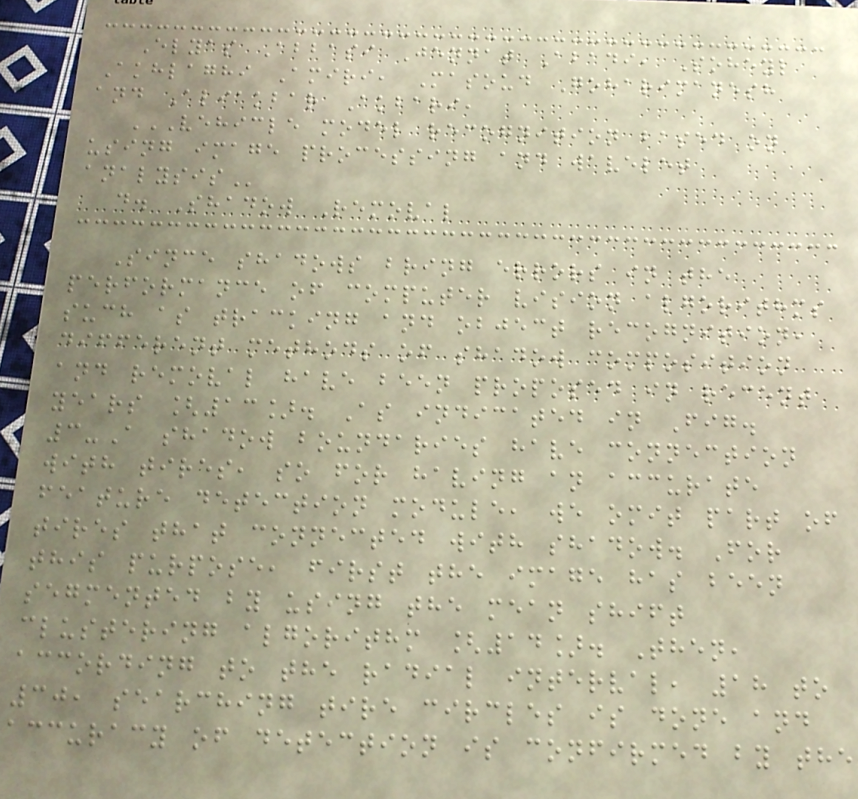Elyas Abbasi Jennat Abadi, Soheyl
Akhlaghi Amiri, Masoud Goharimanesh
and Aliakbar Akbari,
VEHICLE MODEL RECOGNITION BASED ON
USING IMAGE PROCESSING AND WAVELET
ANALYSIS
d. Shadow Removal
Since shadows bring errors in the
performance of computer vision algorithms
such as tracking and object recognition,
different methods of shadow composition
and removal have been proposed in recent
years [13]. As indicated in Fig.
3-A shadow boundaries have connection
with tires, so for having an accurate
feature detection module, we omit part of
tires that connected with shadow. For
this purpose, first the image has been
segmented by using the mean shift
clustering algorithm [14]. Then,
according to the radial interval, 18 to
30, searching tire circles is done and
accuracy of detection is confirmed by the
